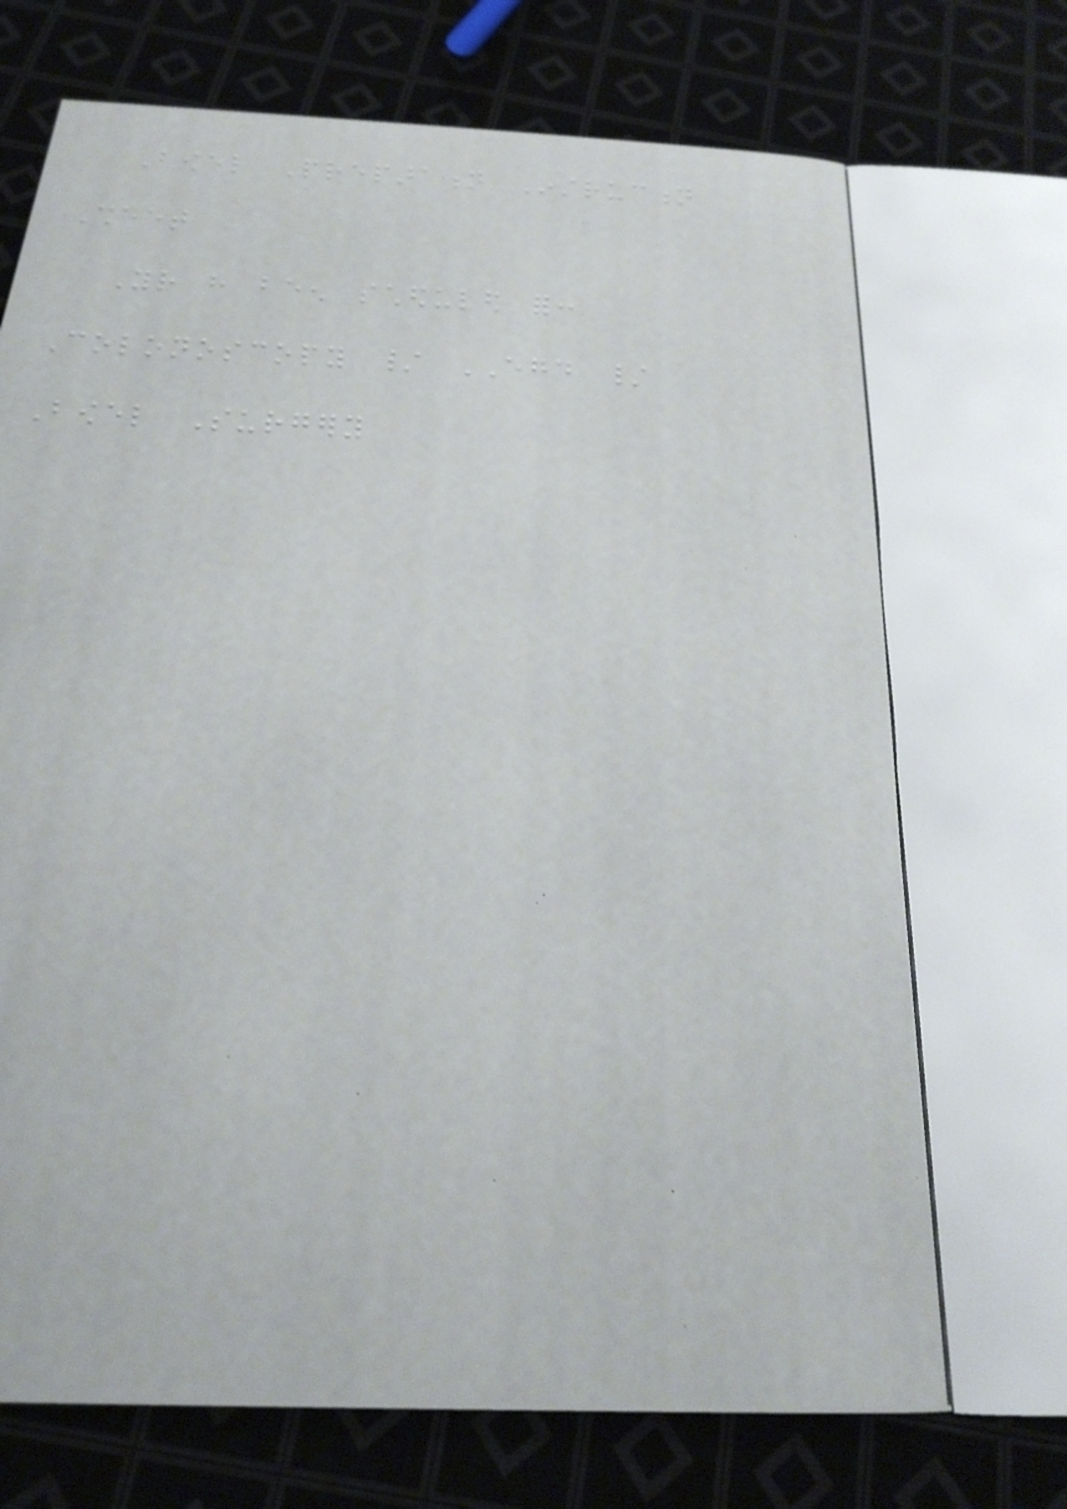Bowel Preparation Instruction
Sheet
Your have been scheduled for:
Colonoscopy / EGD /
Bowel Surgery
